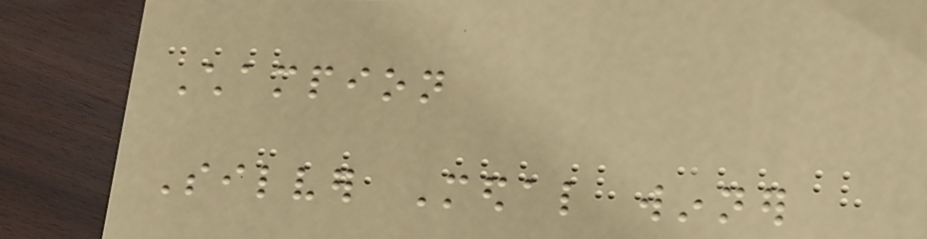Champion
Silver Medal winner
